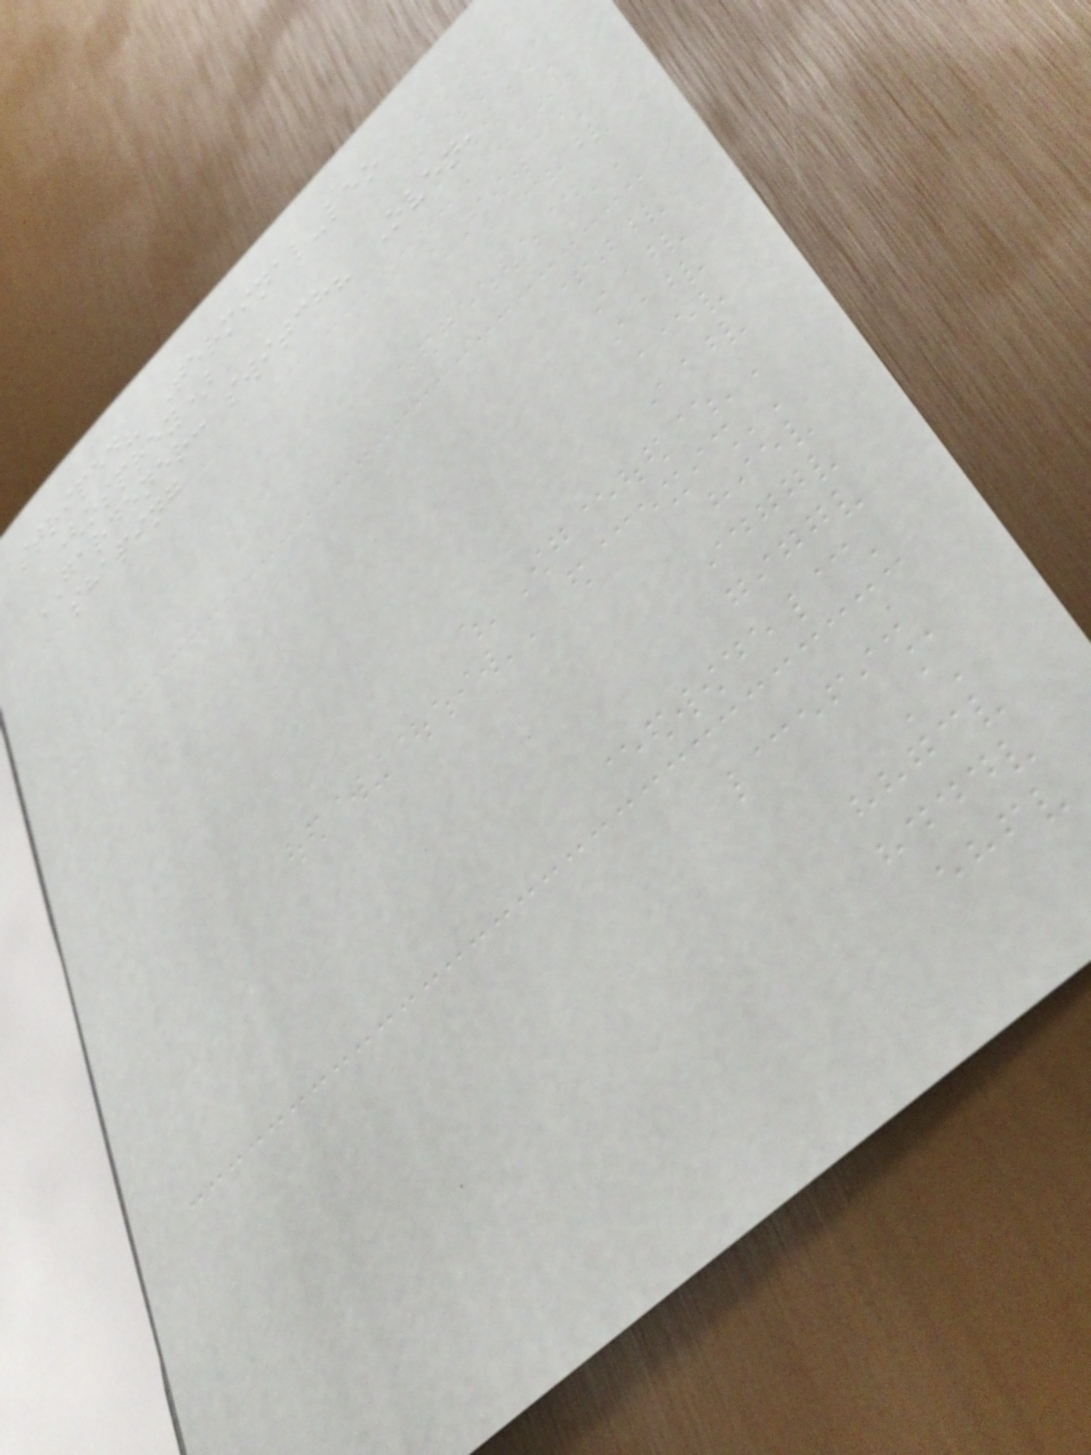striped? Terminal-leo
(osprey)
GARDENER: switch? Oven,
shaping
